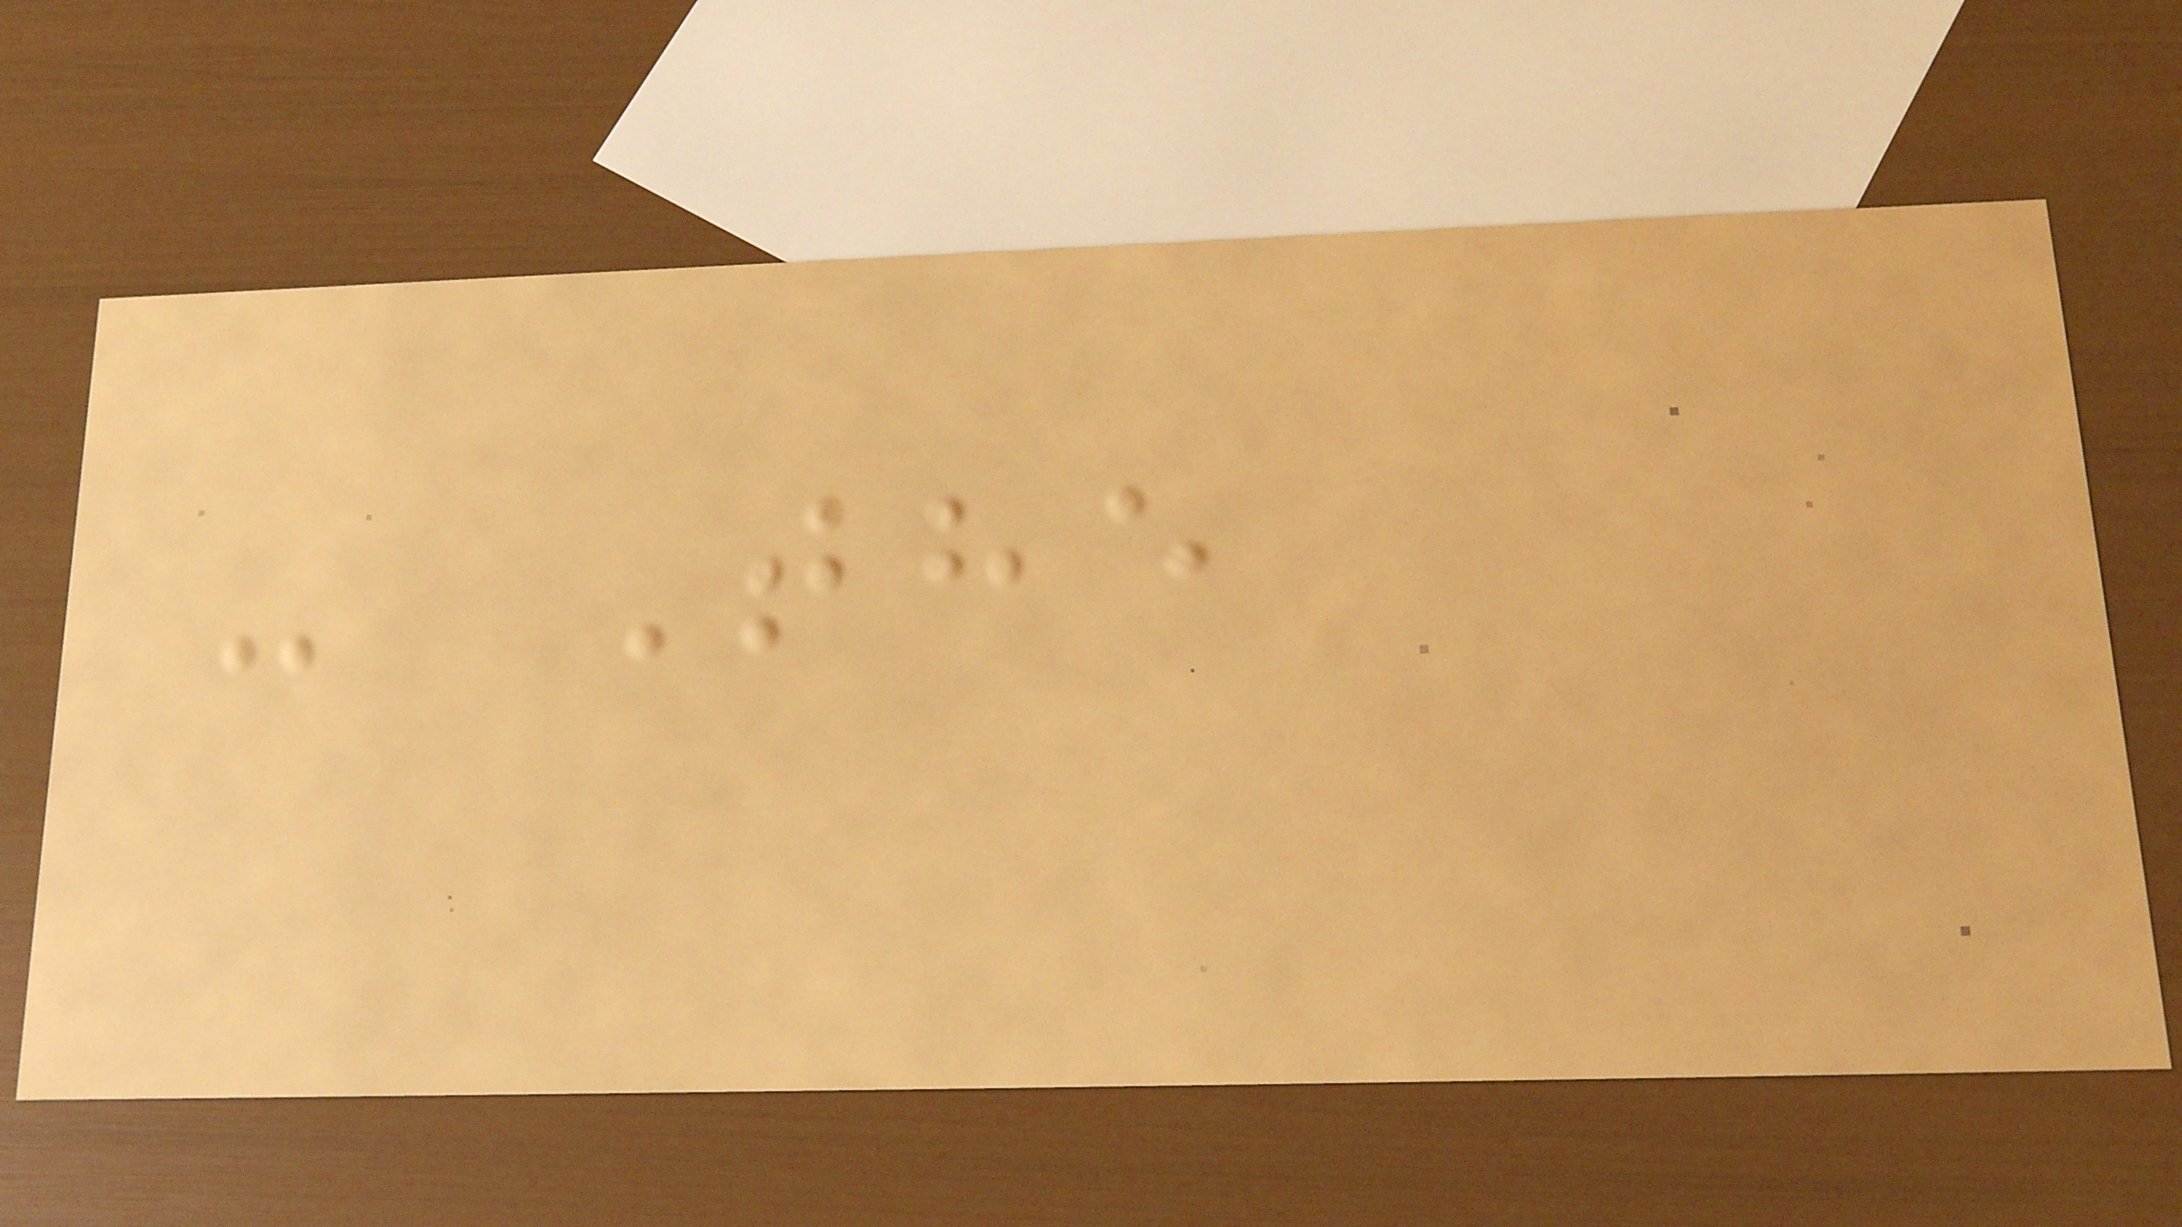- The
